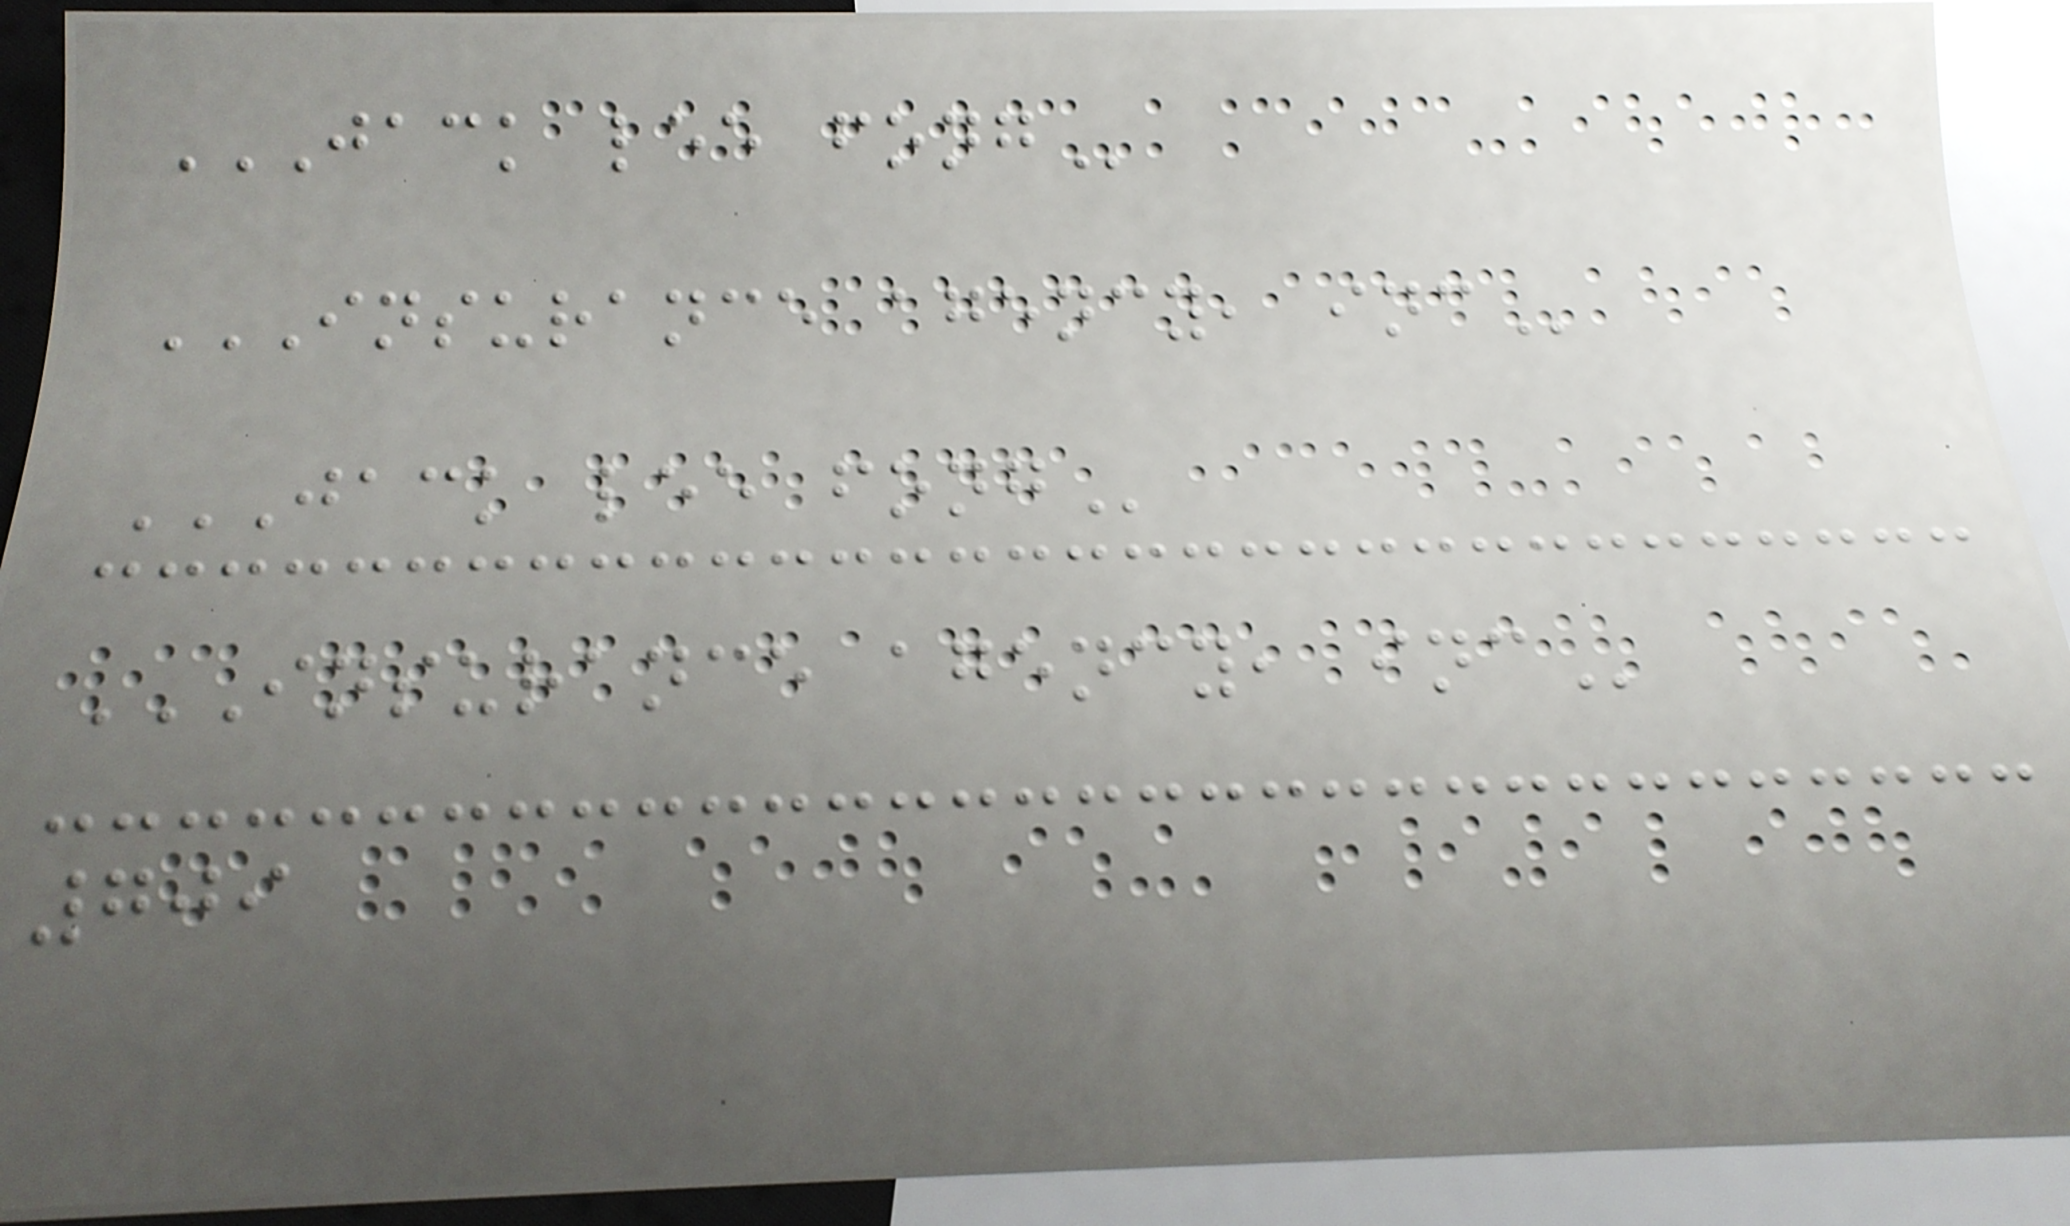JACK LEE FONG
INSURANCE AGENCY, INC
JACK LEE FONG
INSURANCE AGENCY, INC
709
